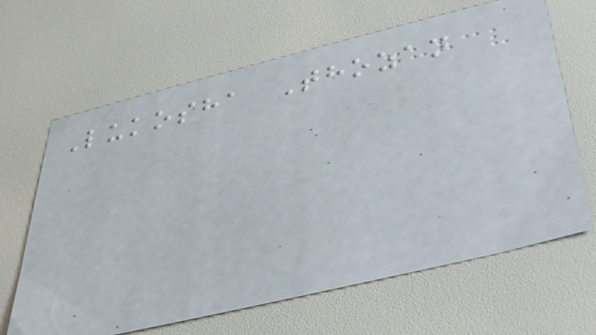Lukosha Thozan
